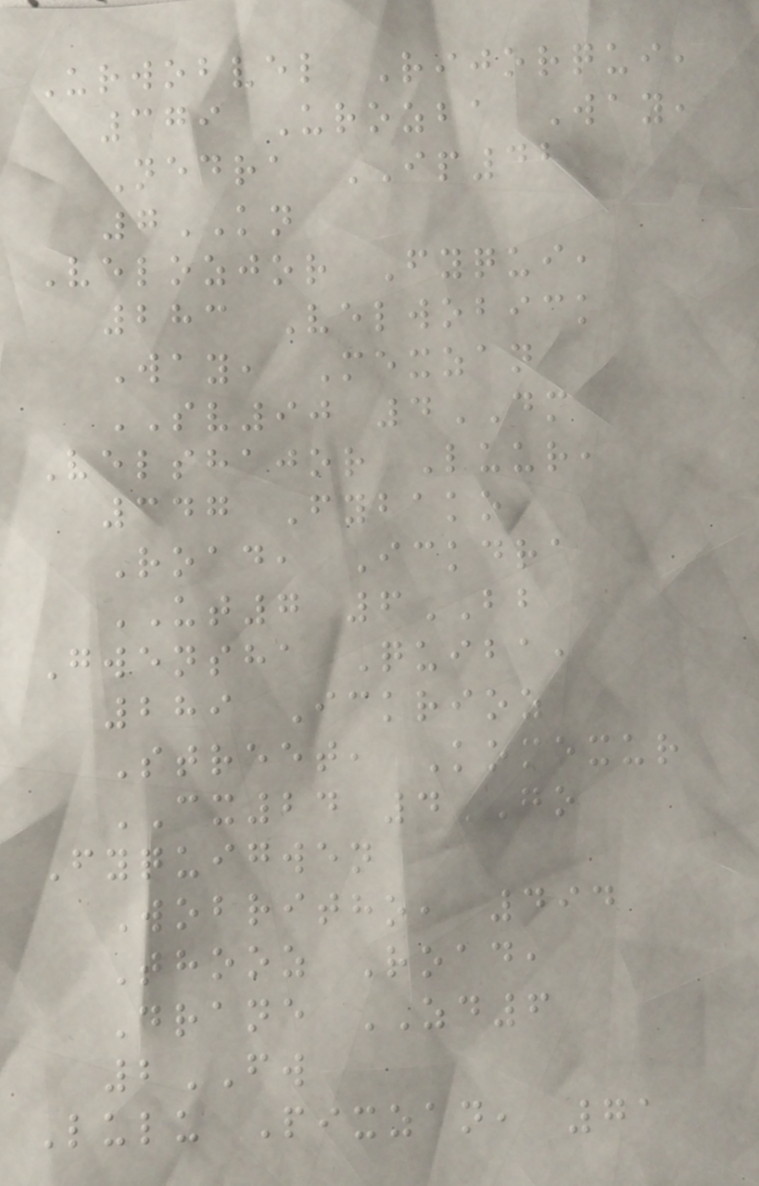Urwobvel Rijorqui,
379 Urozba Way,
Nedra IP42
7KN
Velozjor Fyqui,
283 Velwobick
Way, Mexzan
SV90 4DM
Velshajor Luur,
347 Fybako
Road, Ickdra
UT7 6BB
Gwensha Quiba,
289 Ickrioz
Street, Komexur
CX24 4GO
Fyquigwen
Wobritho, 494
Thooz Road,
Drane ZD6
2FW
Lulu Pixzan, 71
